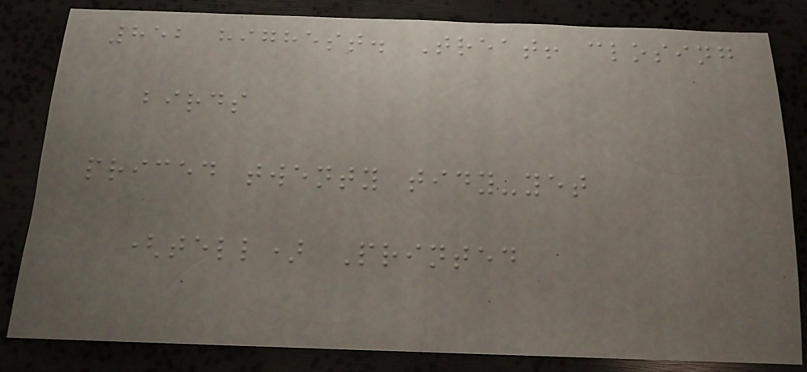852 highest. Treat! closing
birds
priced twenty tidy-yet
(tell) Printed
